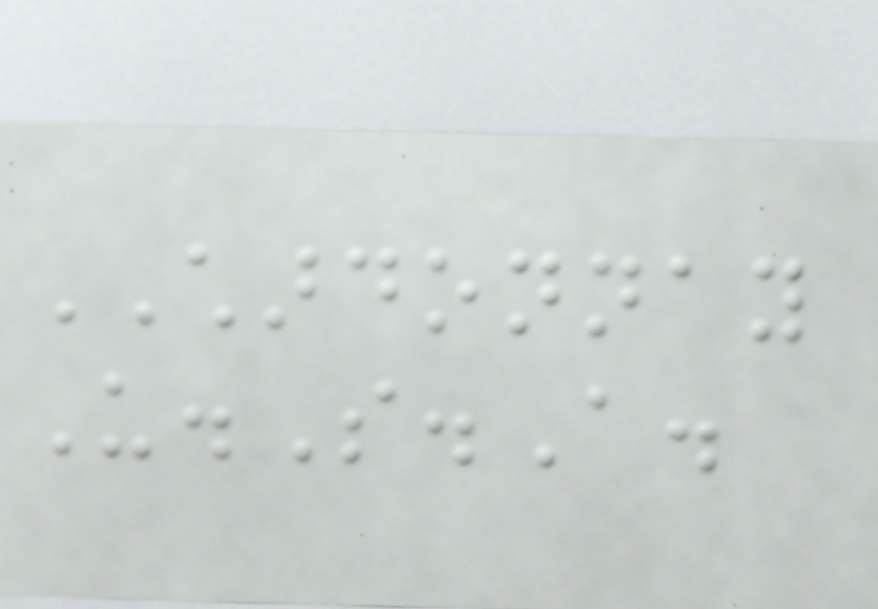CHARDONNAY
U.S.A.
